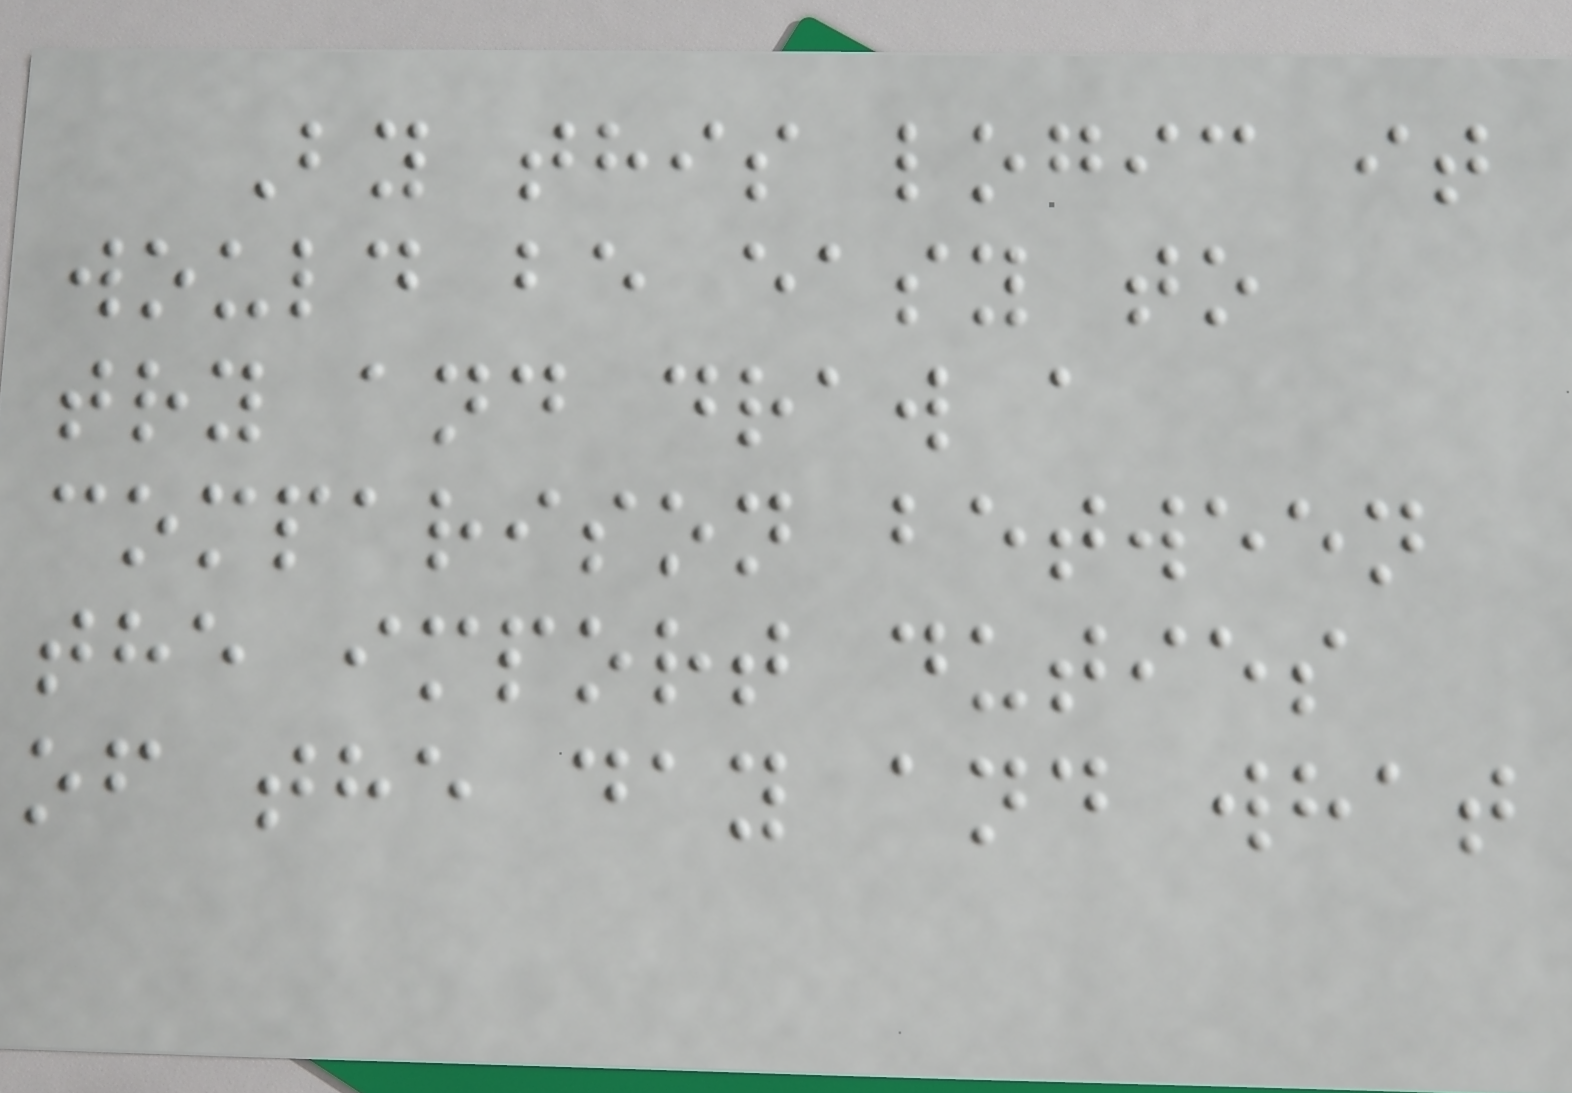By this logic it
would be easy to
try and draw a
comparison between
the import duties
of the day and what
